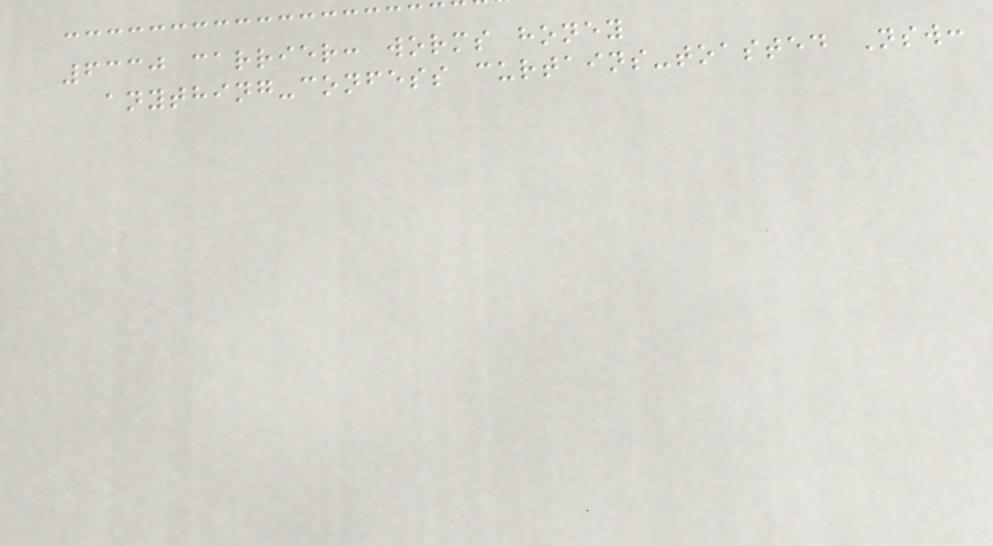6330 carrier: worms honey
anything-confess curtains-toasted Nsw:
